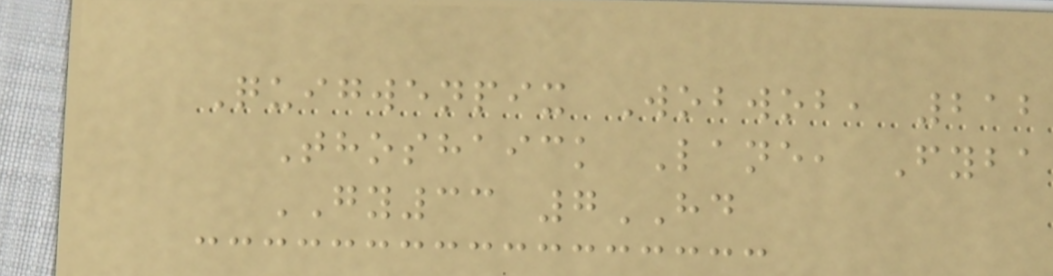Quigwenpix Wobwob, 212
Thoshaick Lane, Fyba
GY33 7HD
